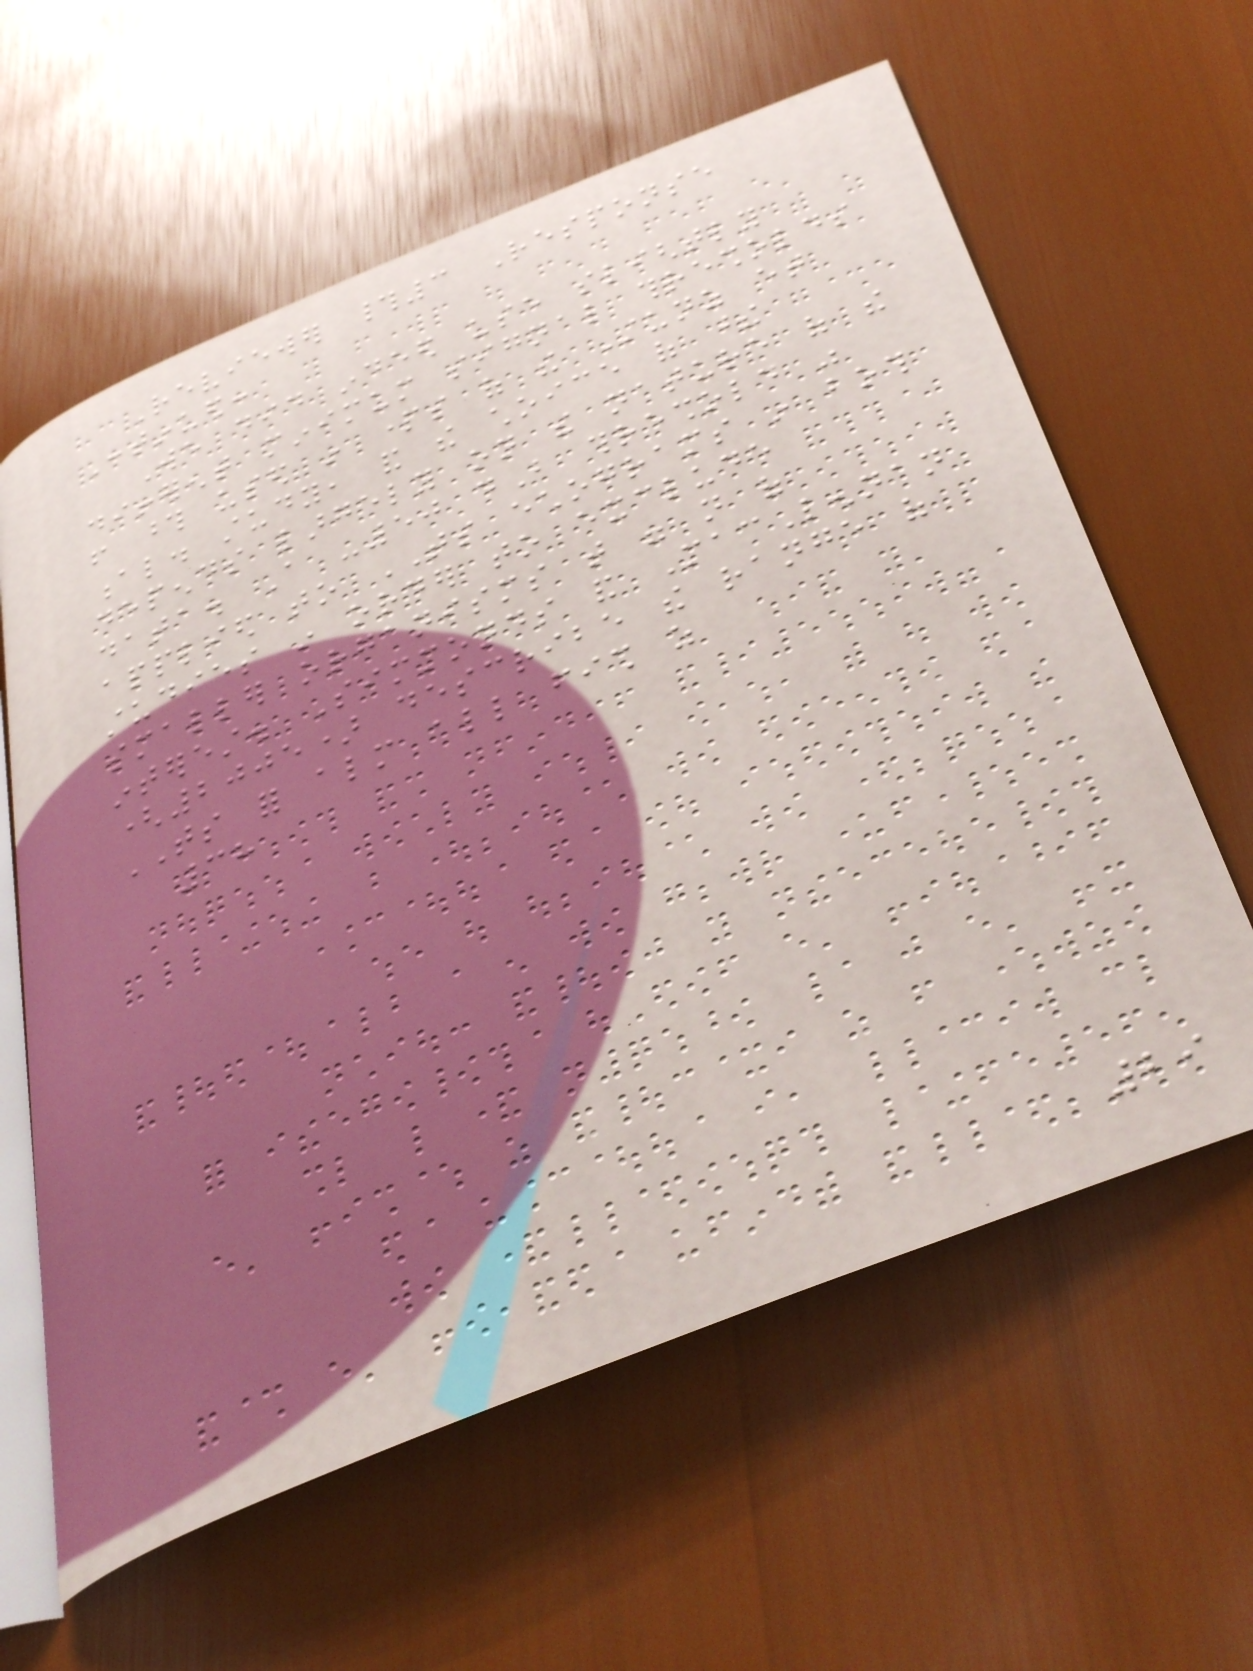Reviewer #3 Response
Continued:
We did indeed use slightly
different minimum signal thresholds
from those used in parts of the Stunz et
al. study, and the choice of these
depends largely on the nature of the
data. A -50 dB threshold was
applied to TS echograms in both
studies in order to exclude
smaller organisms that were not of
interest. Simmonds and MacLennan
(2005) describe the range of
TS for almost all fish as
38
29
